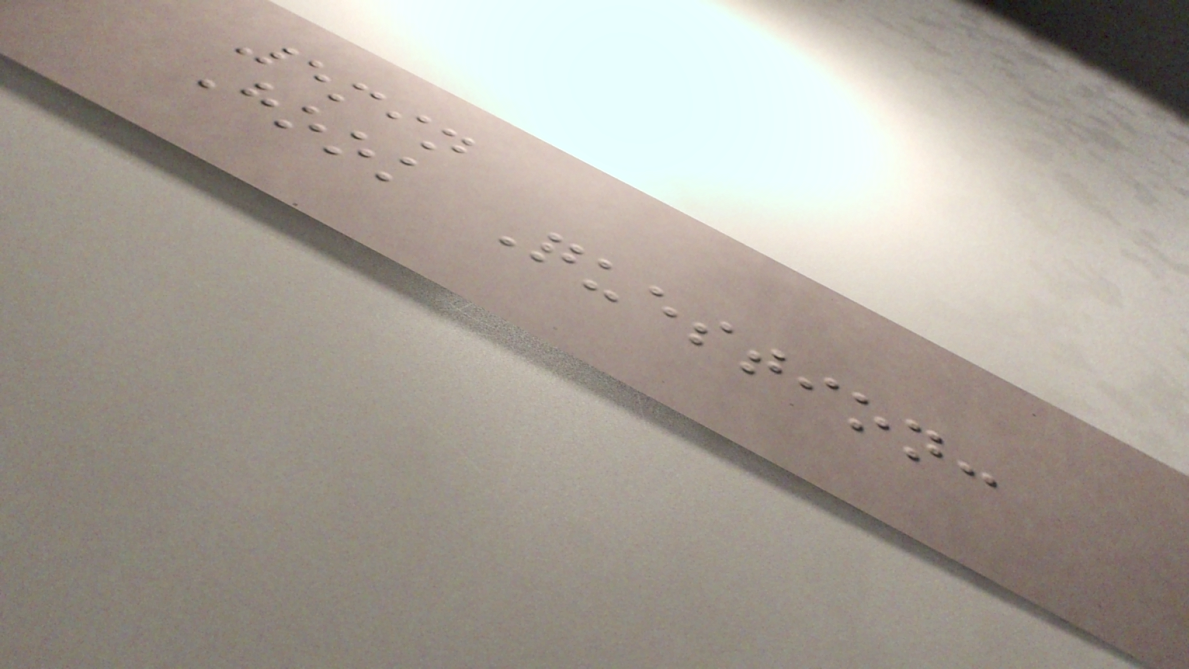5min
Hook Question:
